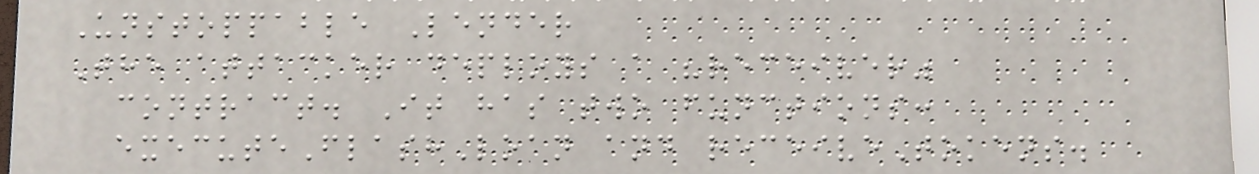Unstoppable Lender
The attacker deploys a "receiver"
contract. It has two functions:
executeFlashLoan and receiveTokens.
